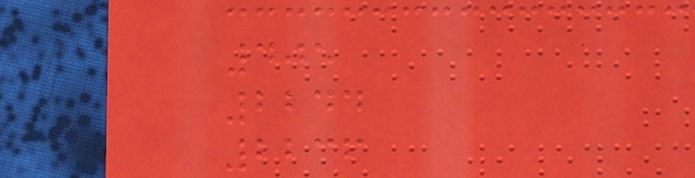405
2244
2236
